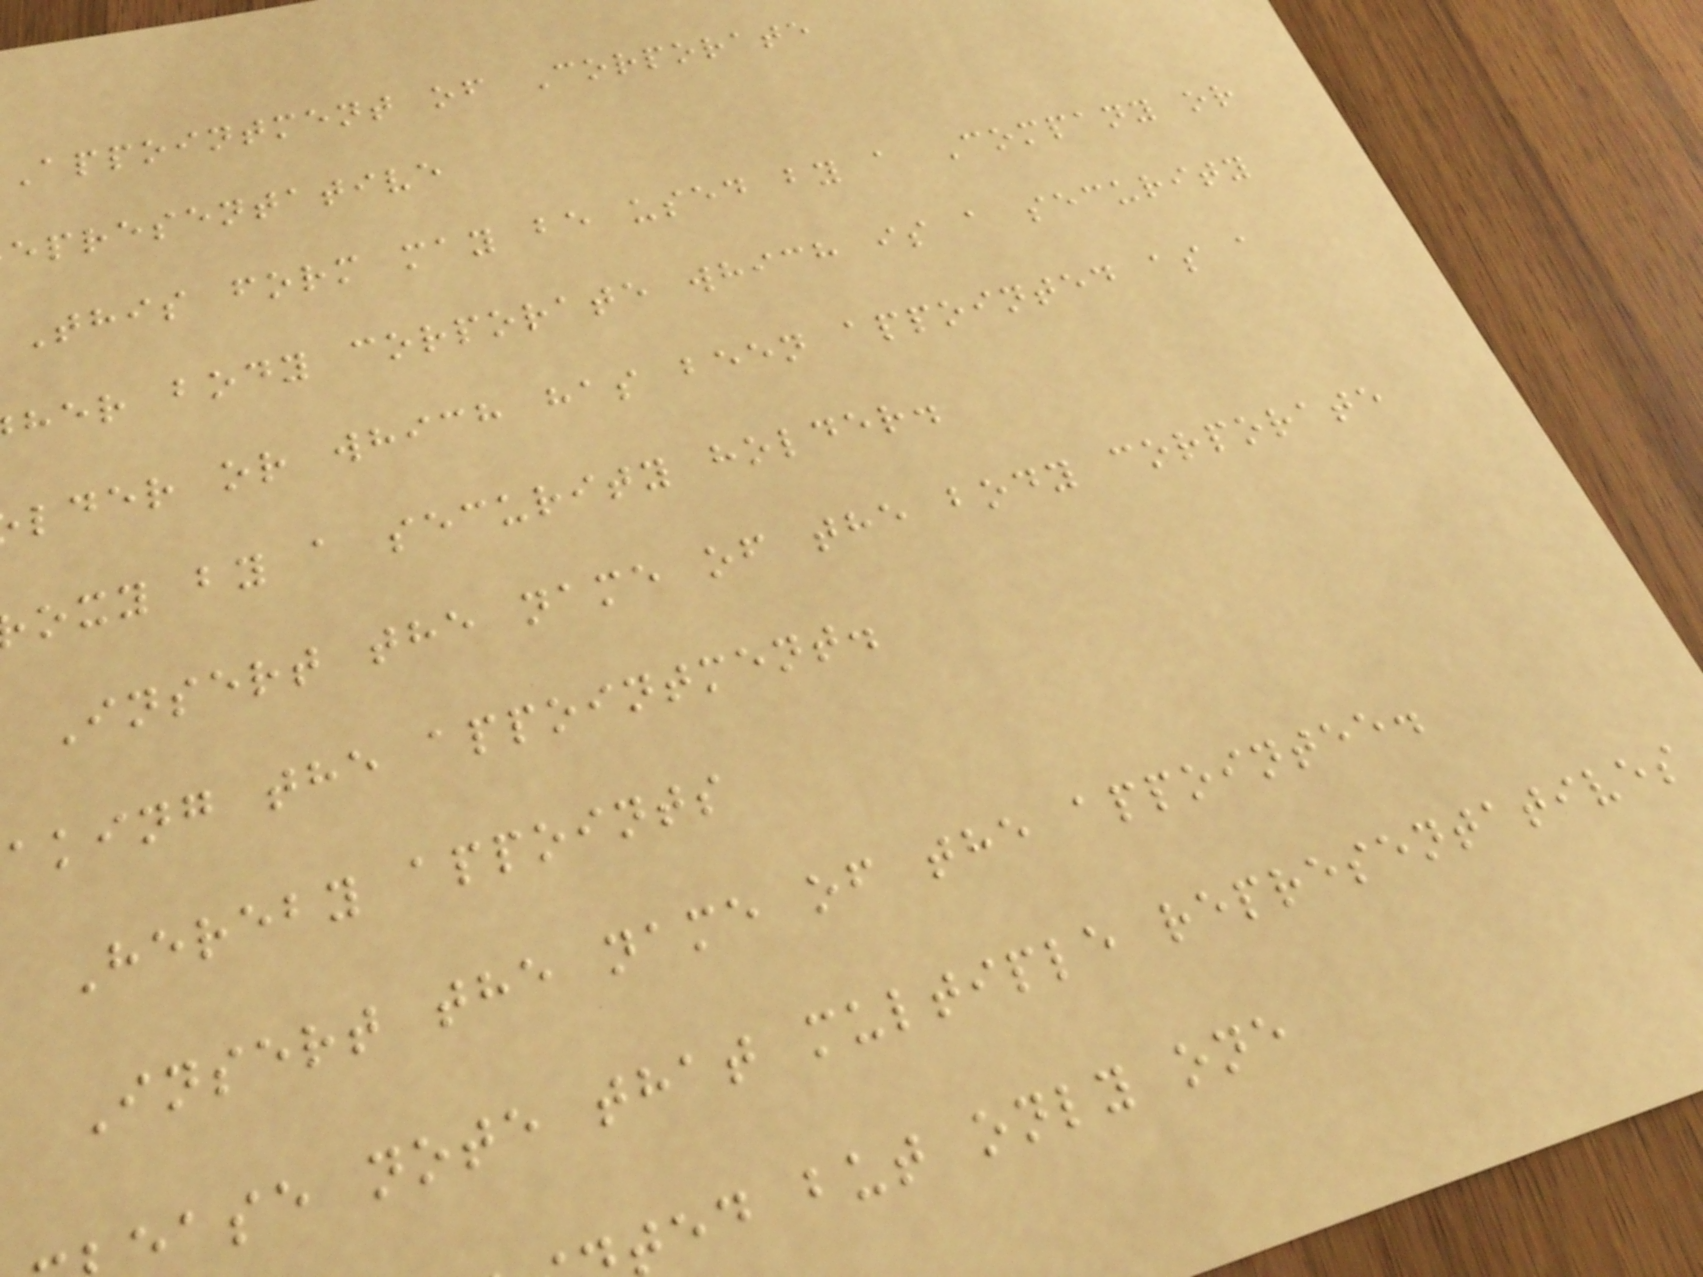Appointment of Corporate
epresentative
This form may be used by a Company or
her body corporate which is a security
lder or which has been appointed as a
oxy by a security holder.
Insert the name of the body corporate
aking the appointment.
Hereby appoints
Insert the name of the appointee.
ase note that multiple representatives
ed but only one
